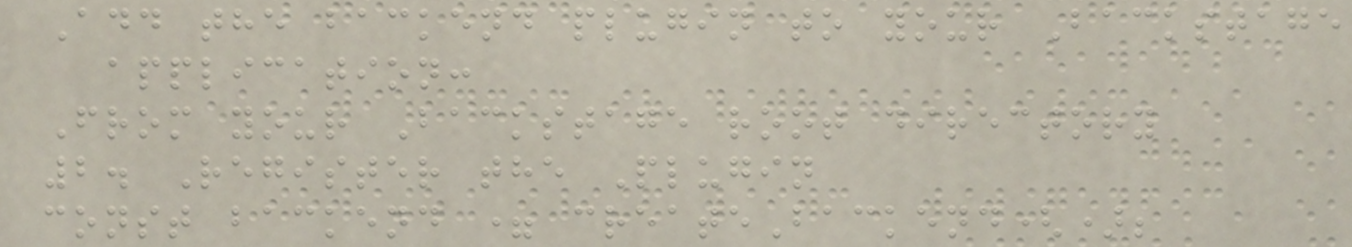Add the backend plugin to your Backstage
application:
From your Backstage root directory
2. Register the Plugin
const backend = createBackend();
